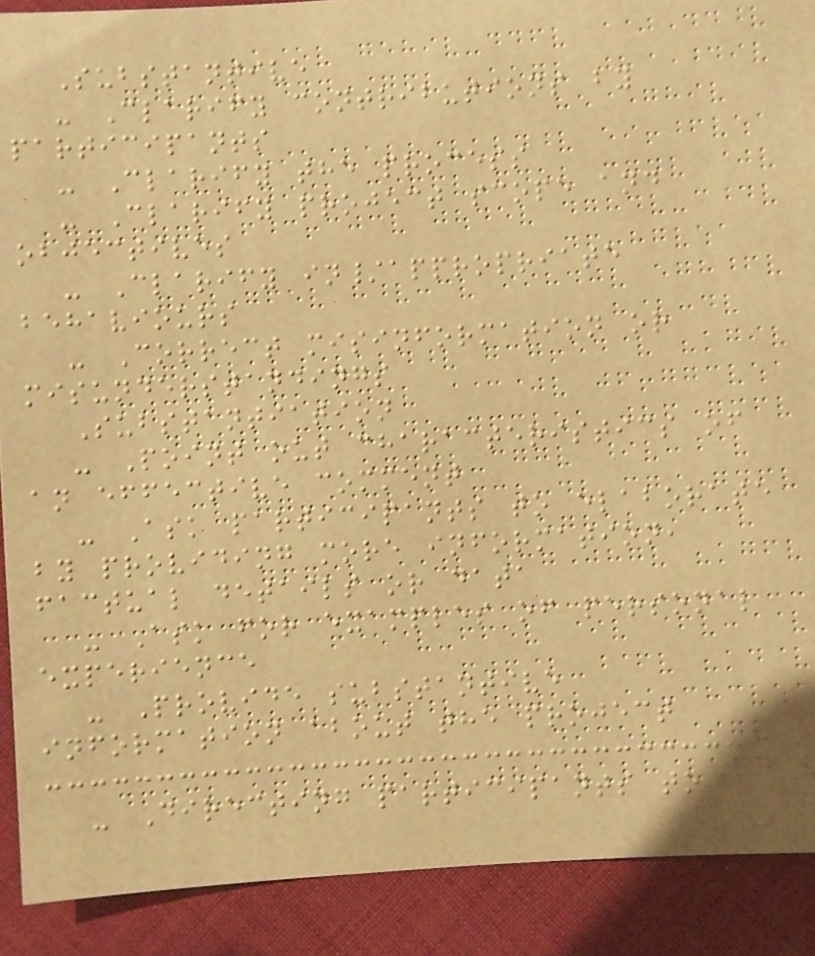Substantive
- Clarify contributions by
participants
- Clarify the process
- Clarify project scope and
objectives
- Clarify in/appropriate
behaviours
- Correct misinformation or
misunderstandings
Substantiation
- Point out characteristics of
an effective comment
- Ask participants to elaborate
by providing more information,
factual details or data
- Ask for examples of personal
experience
- Provide substantive
information about the project
- Directing participants to
